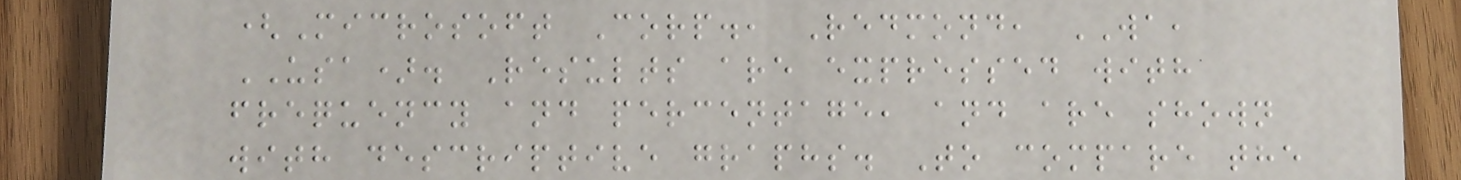(Microsoft Corp., Redmond, WA,
USA). Results are expressed with
frequency and percentage, and are shown
with descriptive graphs. To compare the
